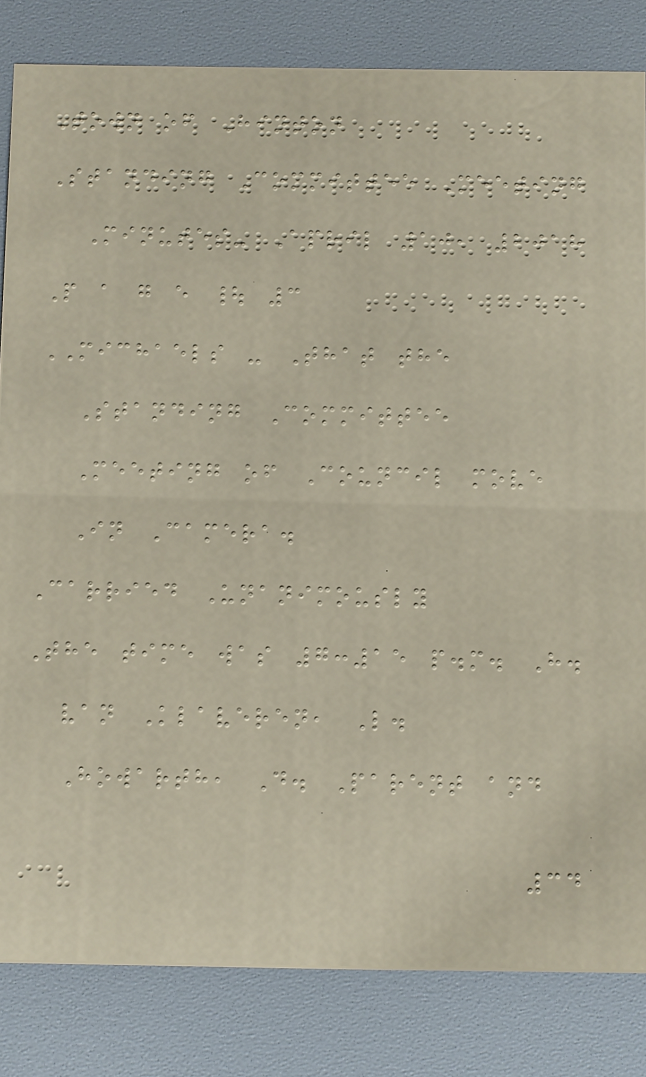Town of Hinton
Standing Committee Meeting
Minutes- April 10, 2018
P a g e | 3
MICHAELS - That the
Standing Committee
Meeting of Council move
In Camera.
Carried Unanimously
The time was 7:15 p.m. H.
van Klaveren, L.
Howarth, D. Parent and
34
